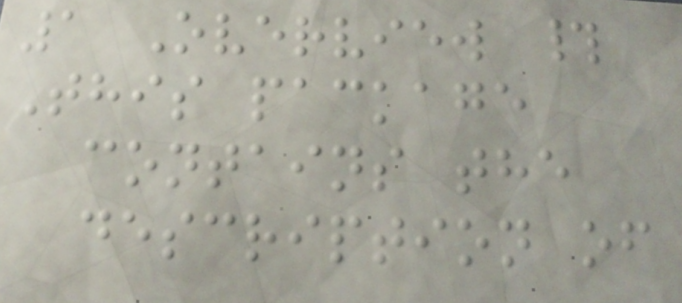1 Overview #
This package
contains the
description of
